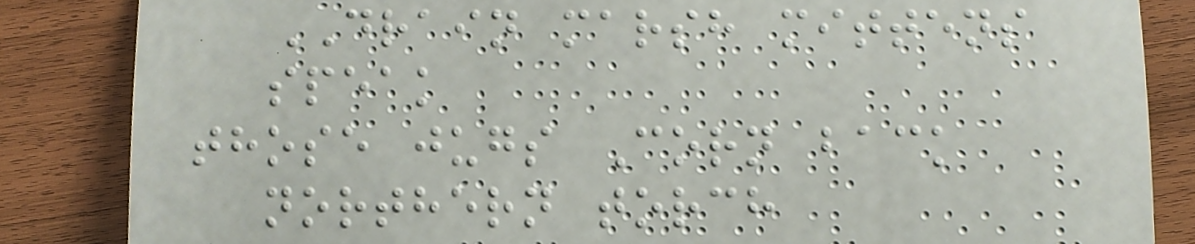DRAIN marsh mittens
speak
those jugs Corn back
northern torch
